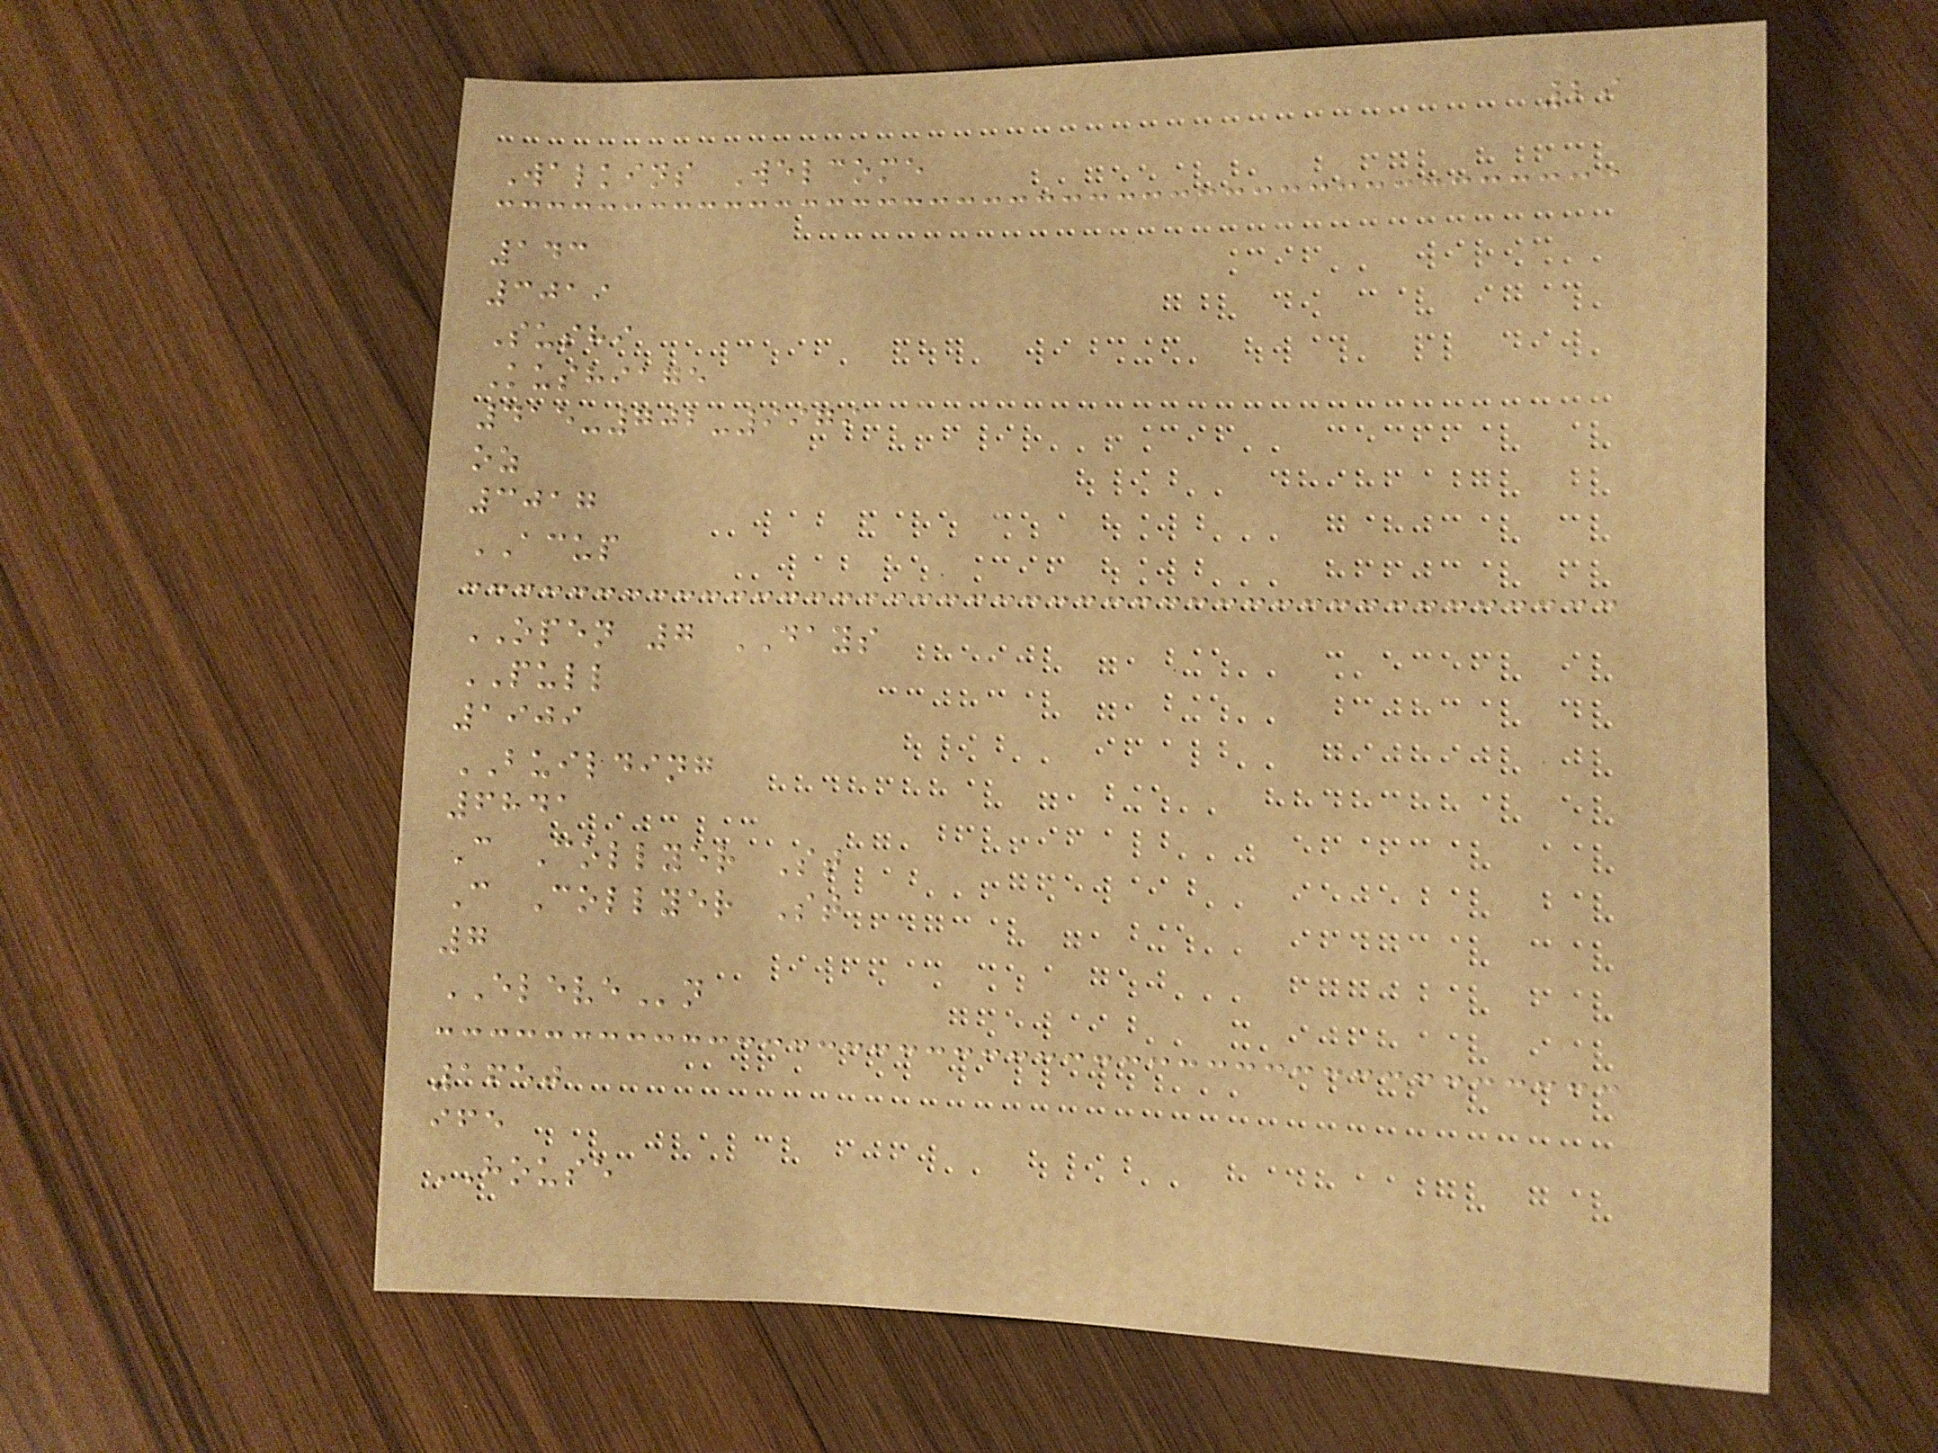29
Walkins Welcome
143
3019
Sushi
Kushiage
415-702-9979
oz
3017
ACUP
OPEN 7 DAYS
PULL
1909
BUILDING
6841
C Collyer St
C Collyer St
7
ELEVEn
1650
ife
HOUSE
